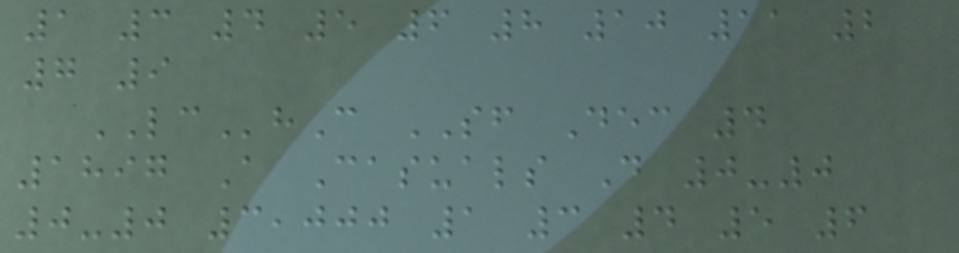1 3 4 5 6 8 10 11 2
7 9
LChC SF Dec 4
1897 A Casuals D 0-0
0-0 3,000 1 3 4 5 6
